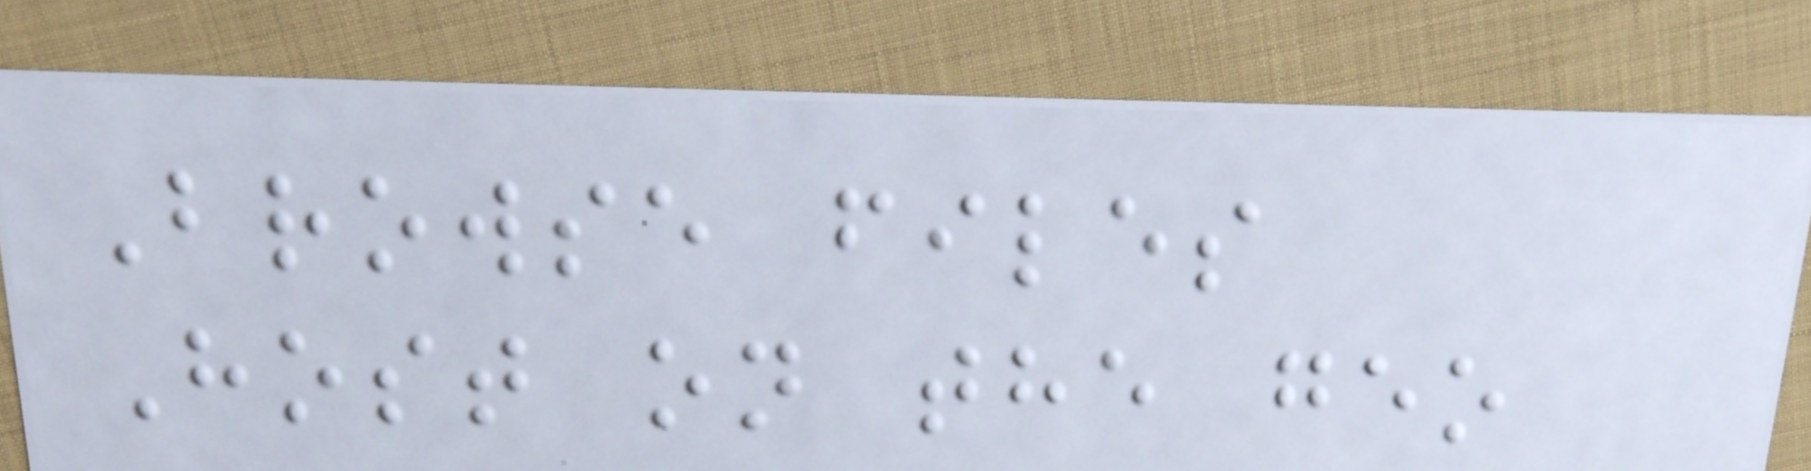Browse files
Host on the geo
